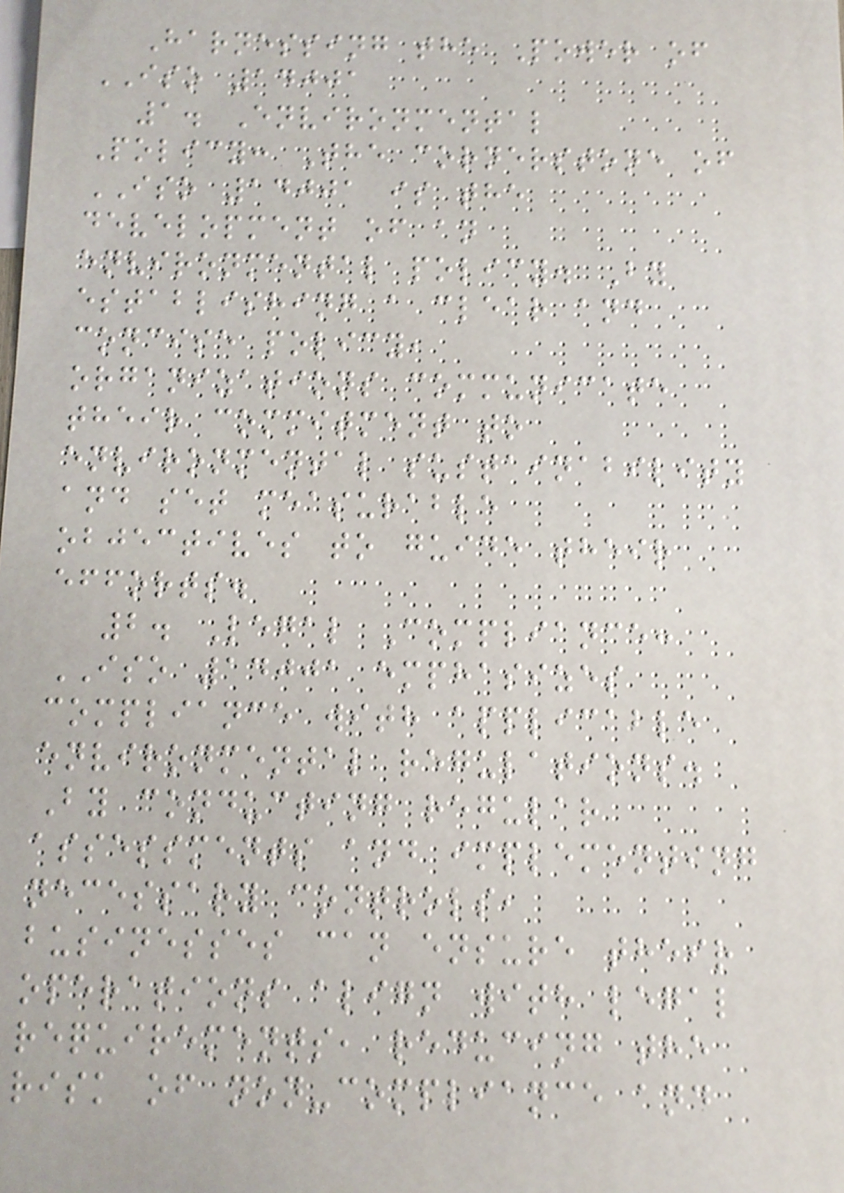Harnessing the Power of
ISO 14001
1. Environmental
Policy: The cornerstone of
ISO 14001 is the
development of an
environmental policy. By
establishing a clear and
concise policy,
organizations communicate
their commitment to
environmental sustainability
and set measurable
objectives to guide their
efforts.
2. Legal Compliance:
ISO 14001 emphasizes
compliance with applicable
environmental regulations.
By conducting regular
assessments and implementing
necessary controls,
businesses can ensure their
operations align with legal
requirements, reducing the
risk of non-compliance and
